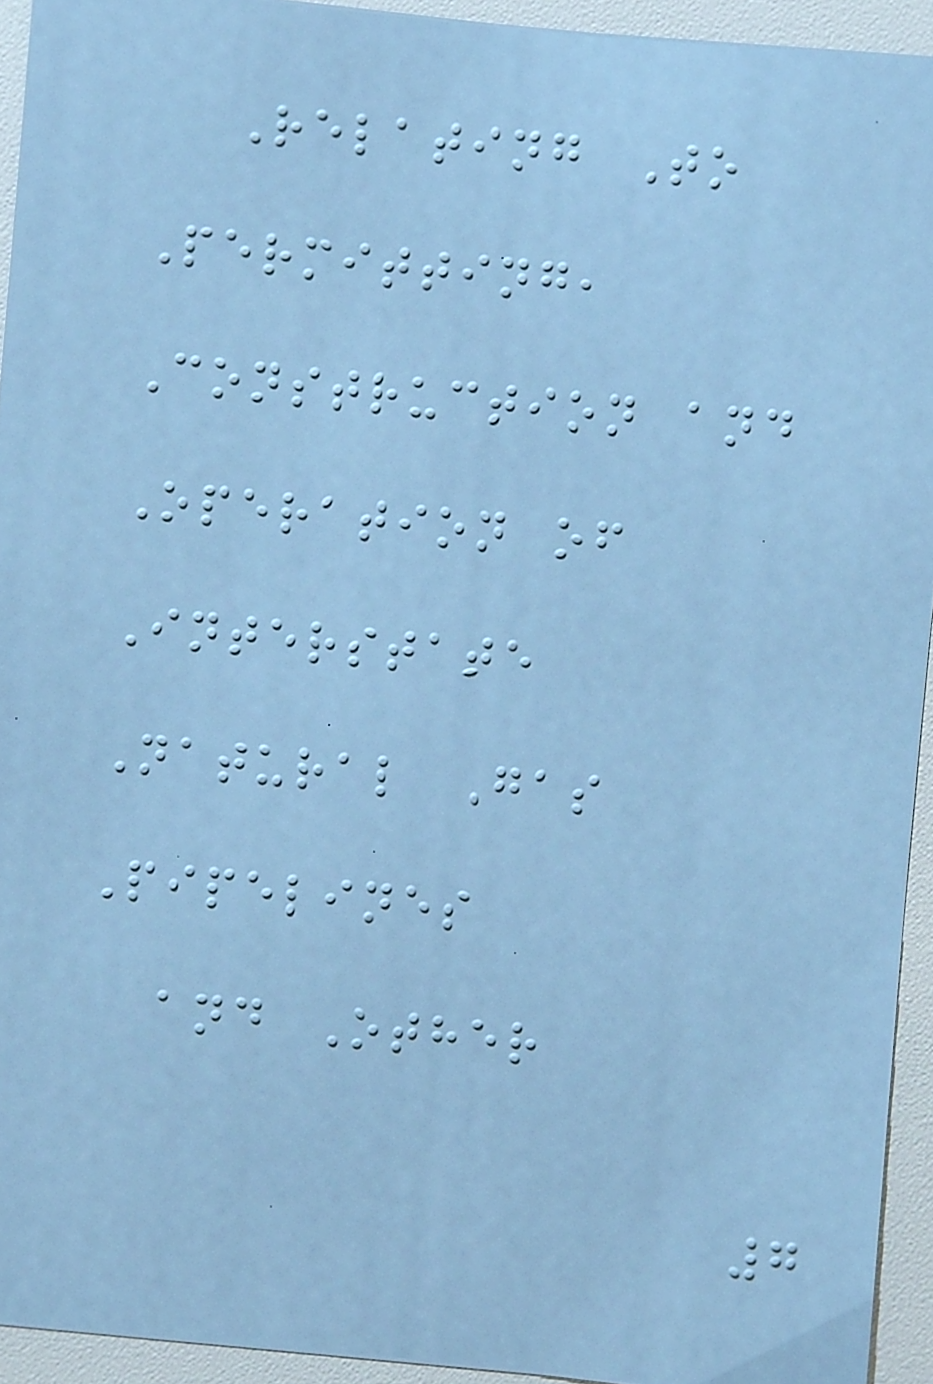Relating To
Permitting,
Construction and
Operation of
Interstate
Natural Gas
Pipelines
and Other
7
